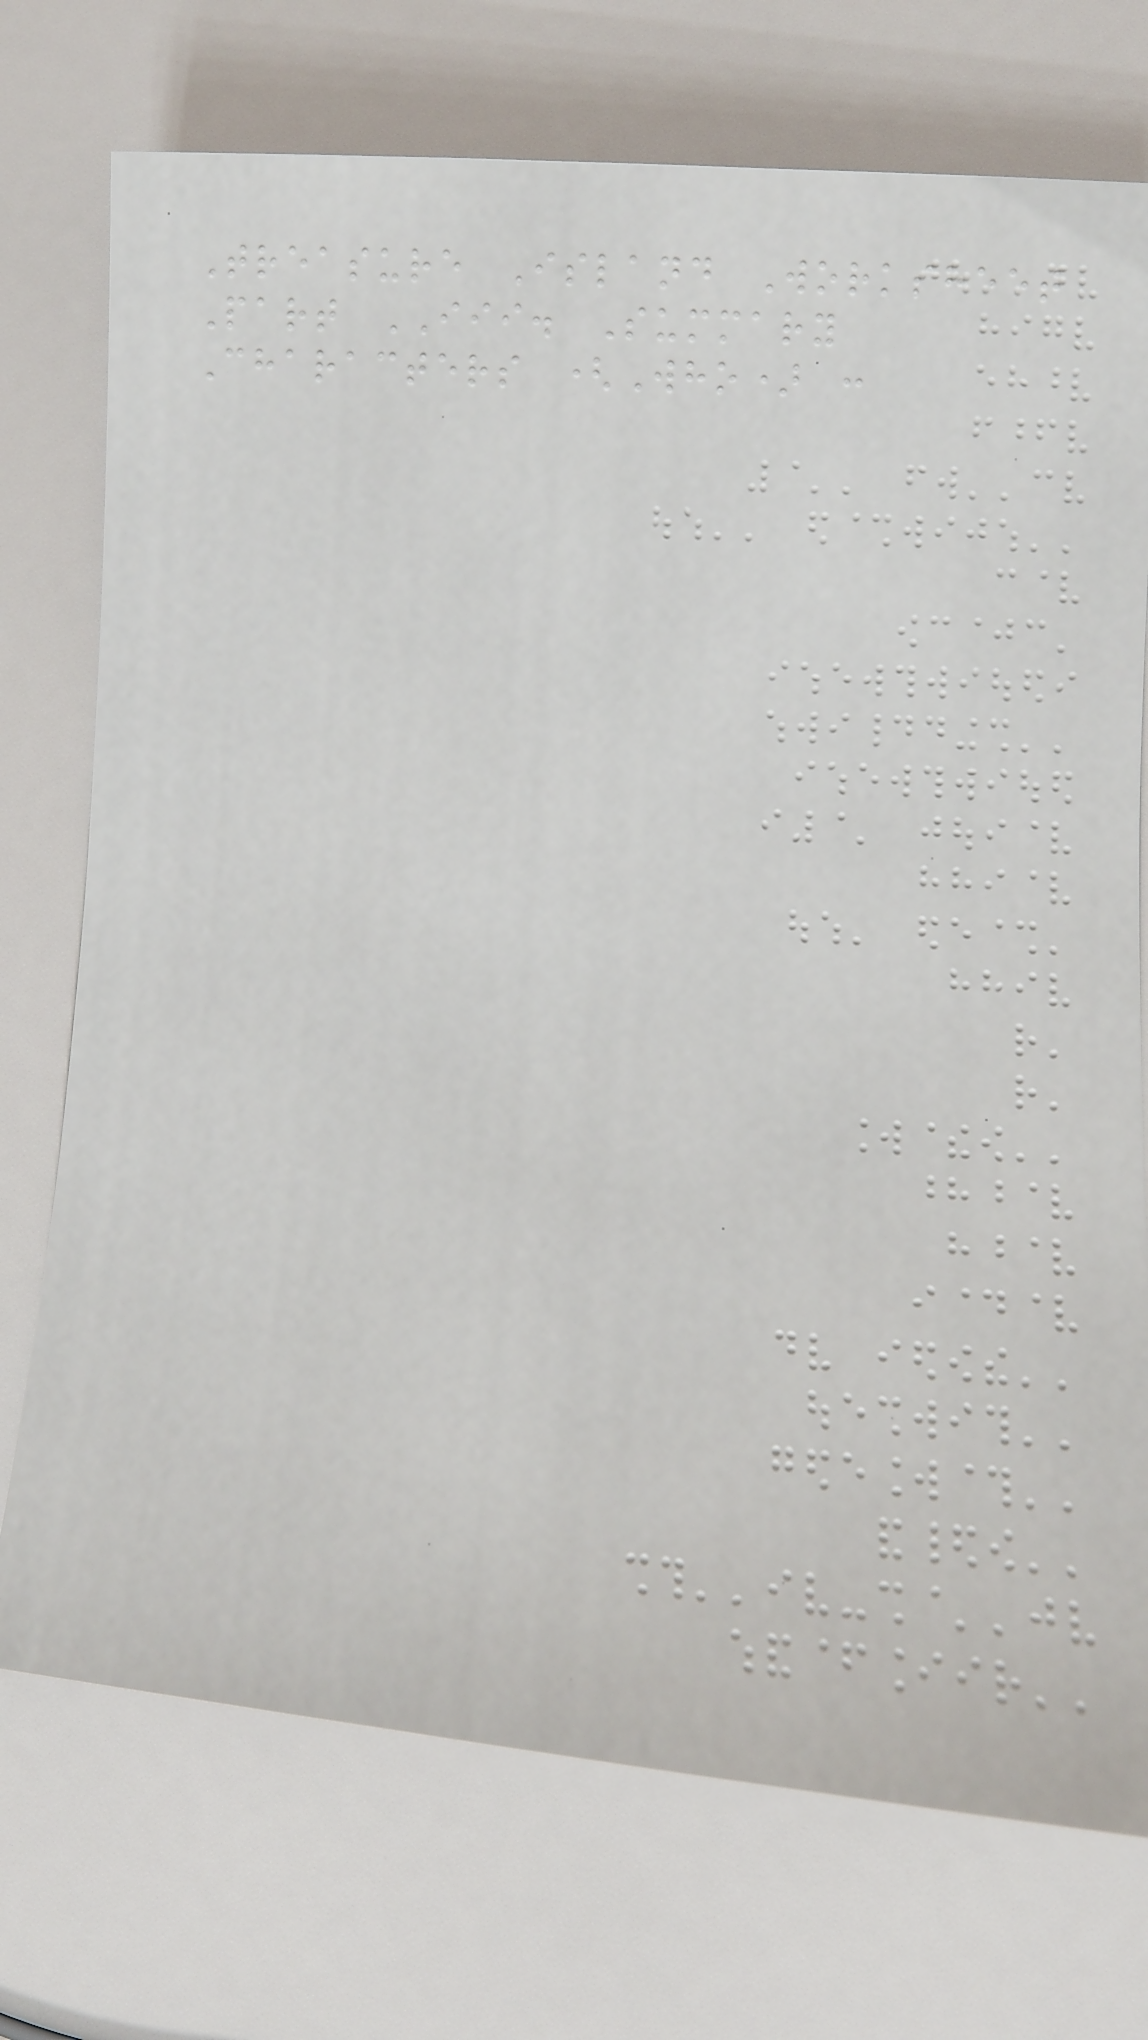Treasure Island Worksheet
Part III. Summary
Characters (Who) :
